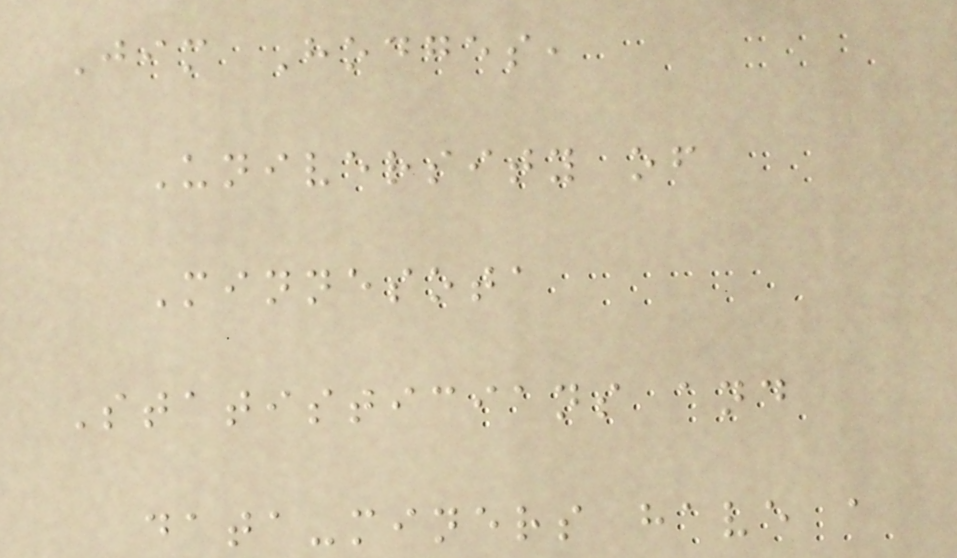Jim Hodges,
University of
Minnesota
Statisticians and
data-miners have a
